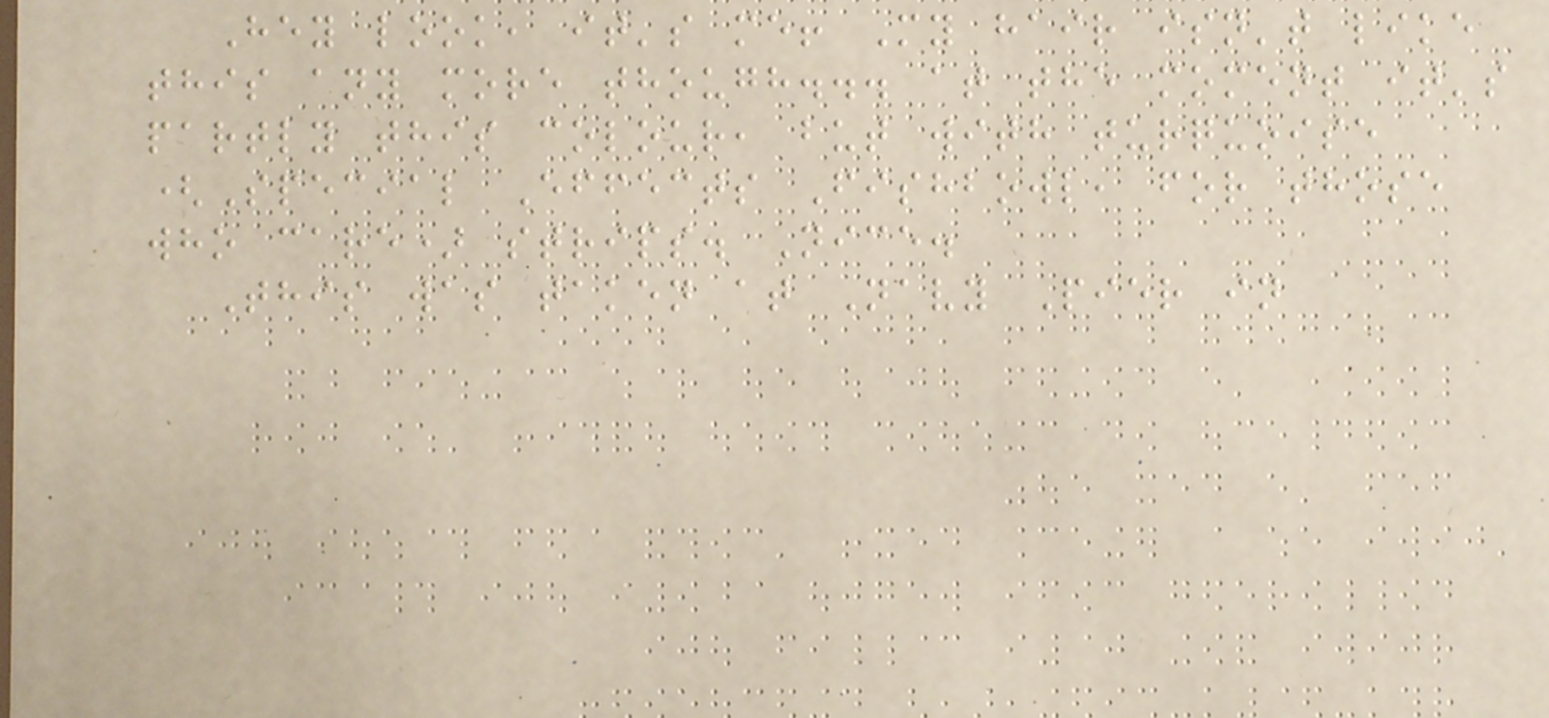Hey look, it's me! My hair isn't like
this any more though... at the moment it's
partly this colour, but with turquoise
(Special Effects Fishbowl, for those
who care) strips. Nice.
This was taken at Navy Pier in
